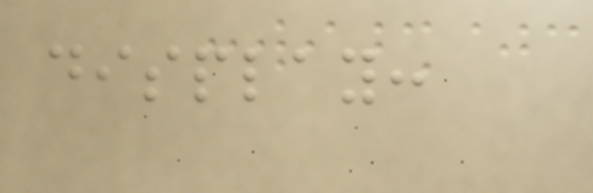display:
